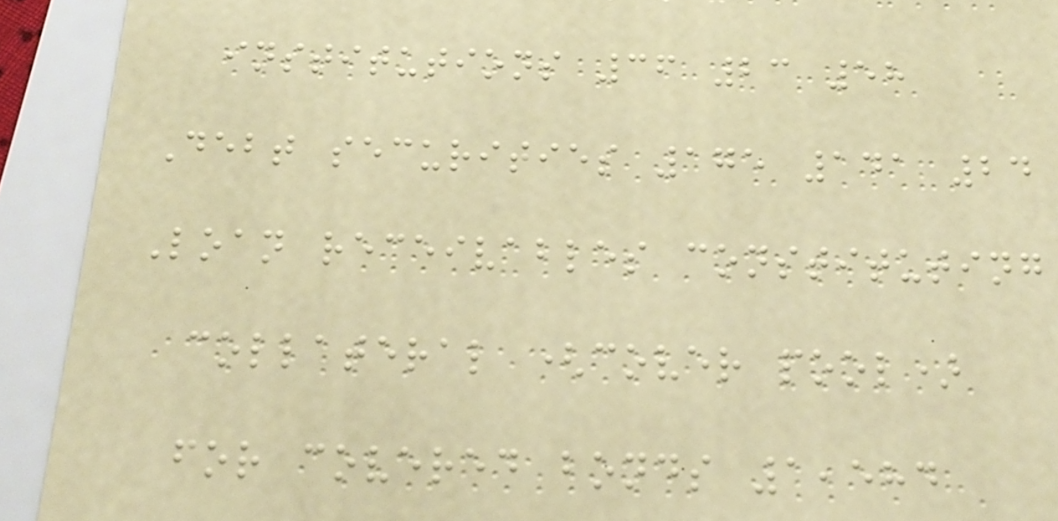institutions 36 23 58
Debt securities 175 141 24
Loan receivables constituting
collateral (cover pool)
for covered bonds 1,584
